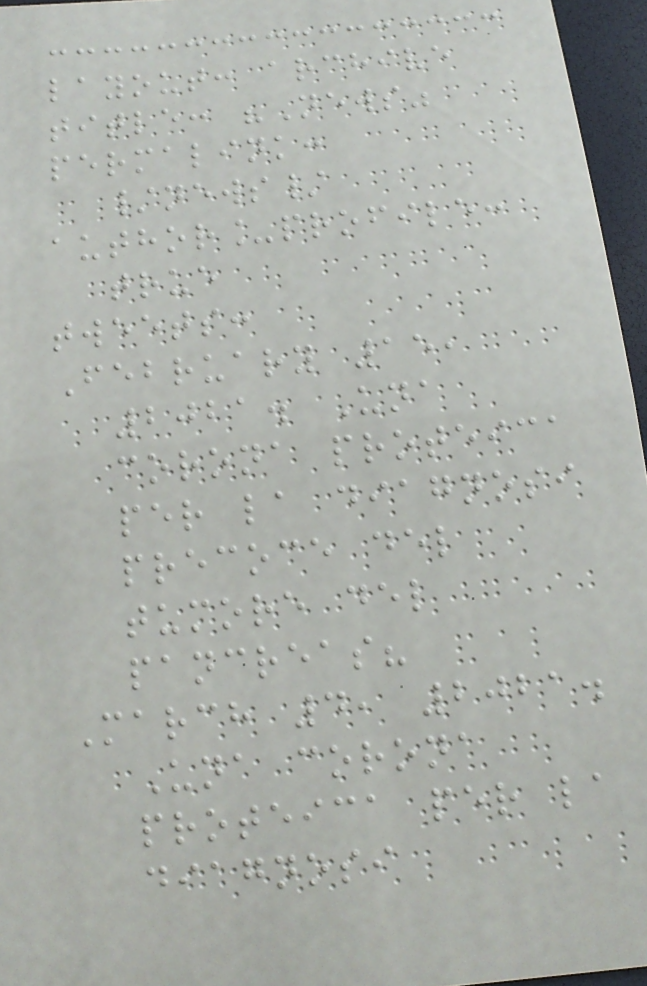layout: archive
title: "News"
permalink:
/news/
author_profile:
true
tweets:
February 15,
2021. Una
corona proteica
per la diagnosi
precoce del
tumore del
pancreas?
March 4, 2021.
Una corona
proteica per la
diagnosi
